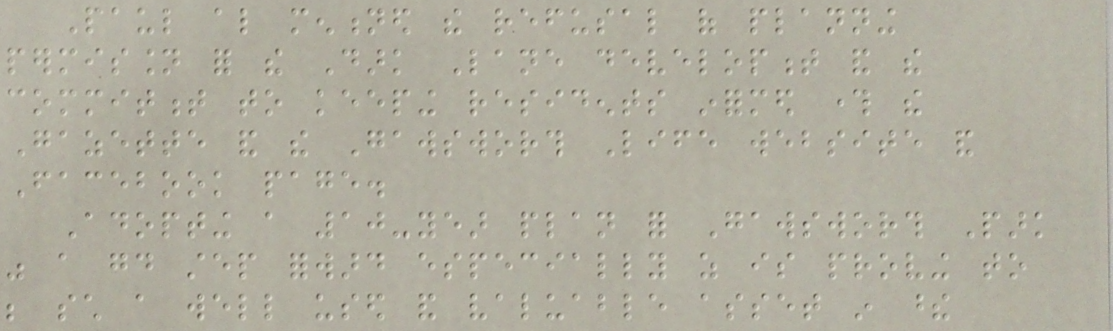Paul also mentioned the refusal of planning
permission for the Dark Lane development and the
commitment to keeping residents informed through the
Gazette and the Gawsworth Life website and
Facebook page.
Adopting a 10-year plan for Gawsworth Park
was a good step forward especially as is proving to
be such a well used and valuable asset in these
